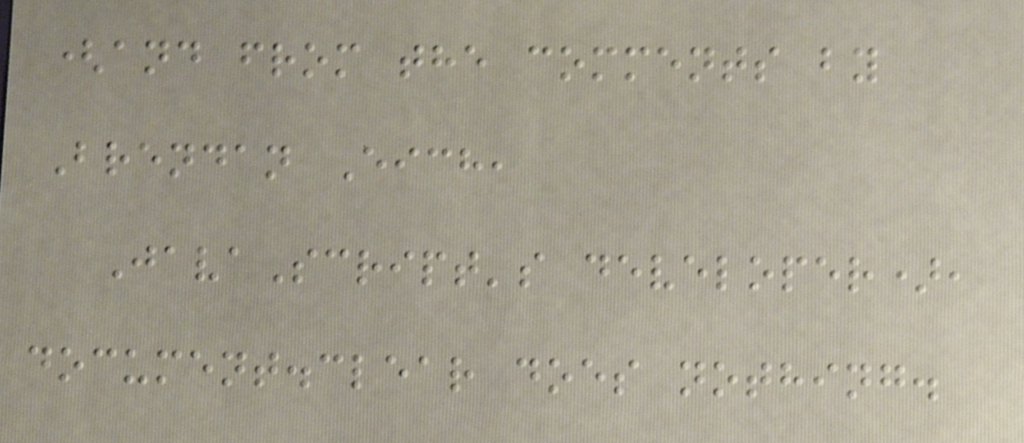(and from the comments by
Brendan Eich,
JavaScript's developer),
document.clear does nothing.
